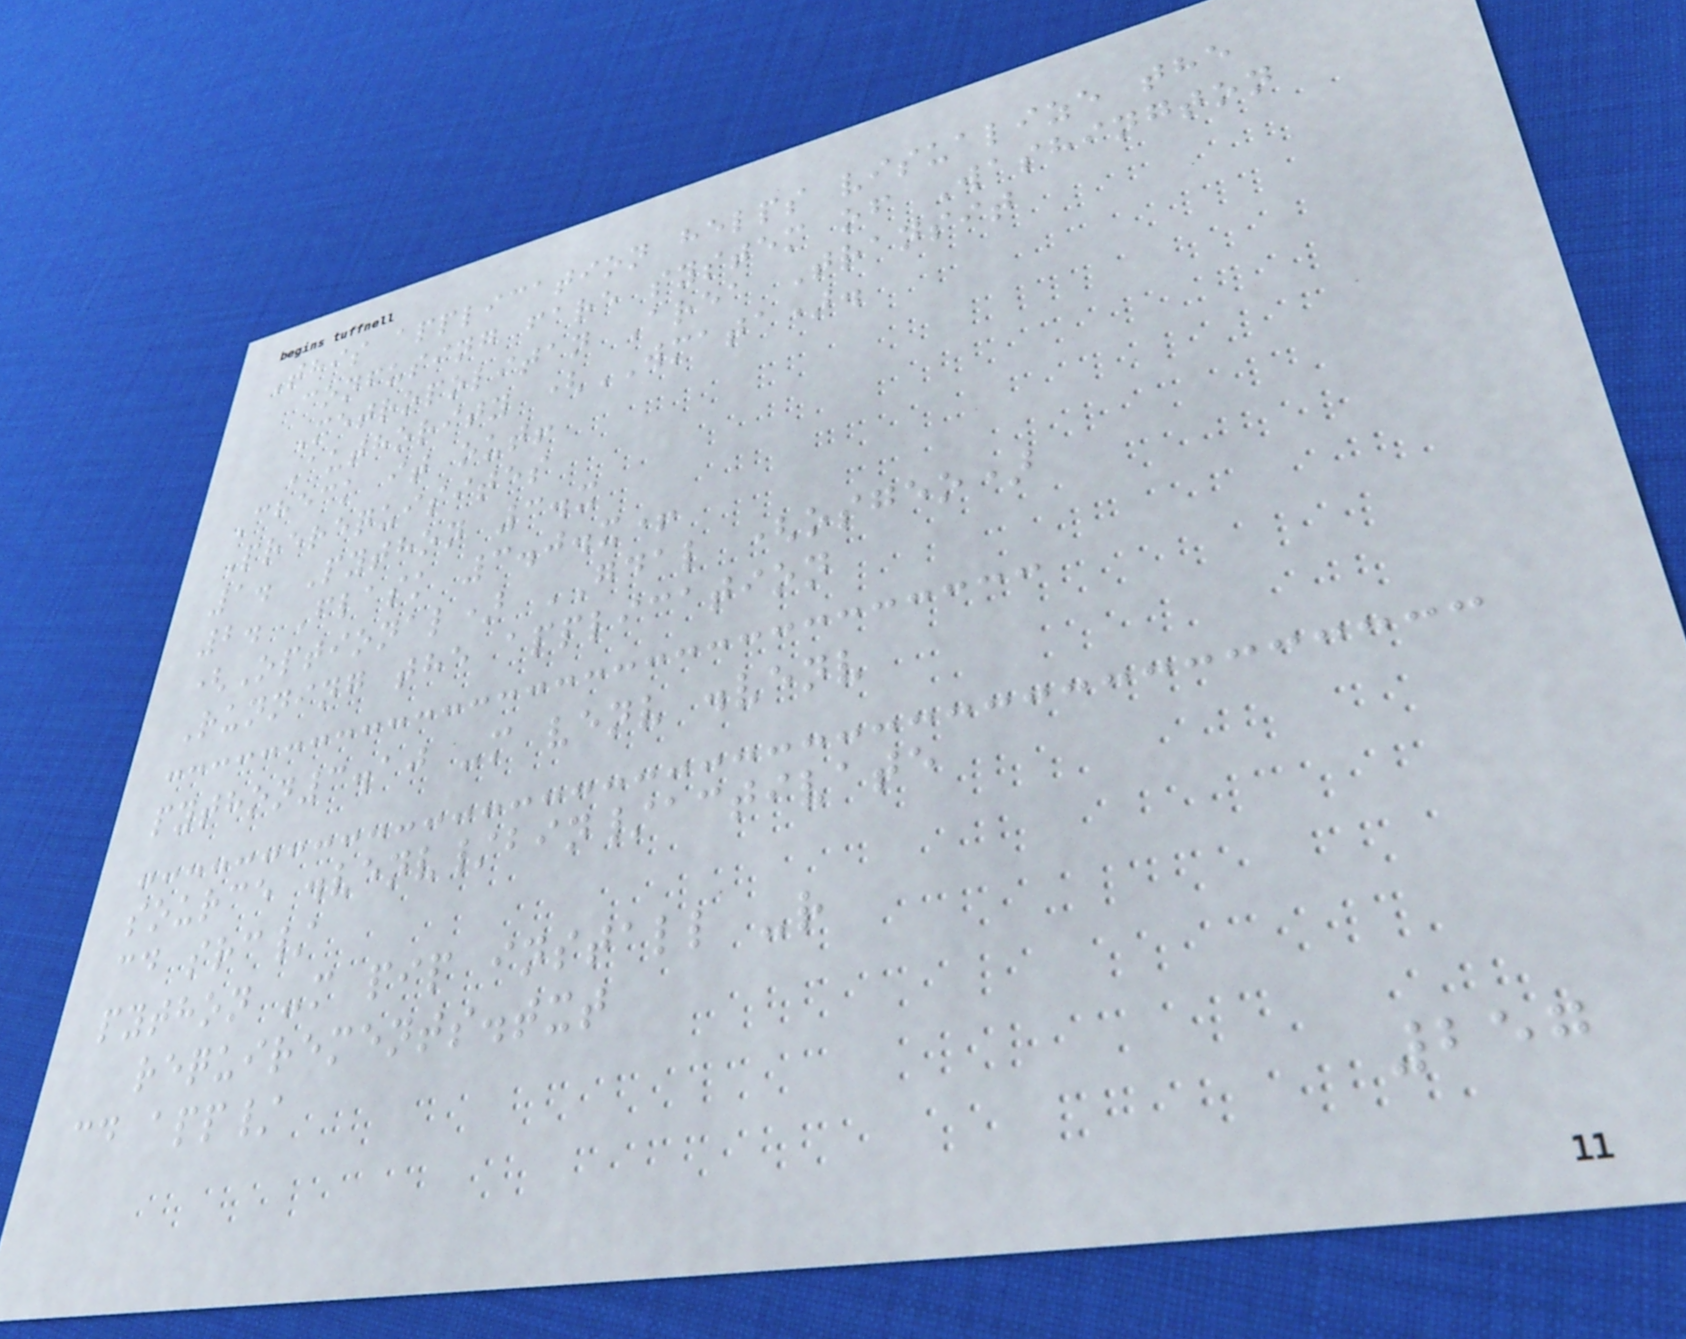This application helps visualize the
confusing fare system of Washington
Metropolitan Area Transit
Authority (WMATA).
Check it out!
Prerequisites
1. Python 3.x
2. Flask 3.0.x+
(Optional) GDAL (osgeo)
Running the application
python3.10 -m venv .venv
source .venv/bin/activate
cd src/
python -m pip install -r
requirements.txt
cd app/
257
